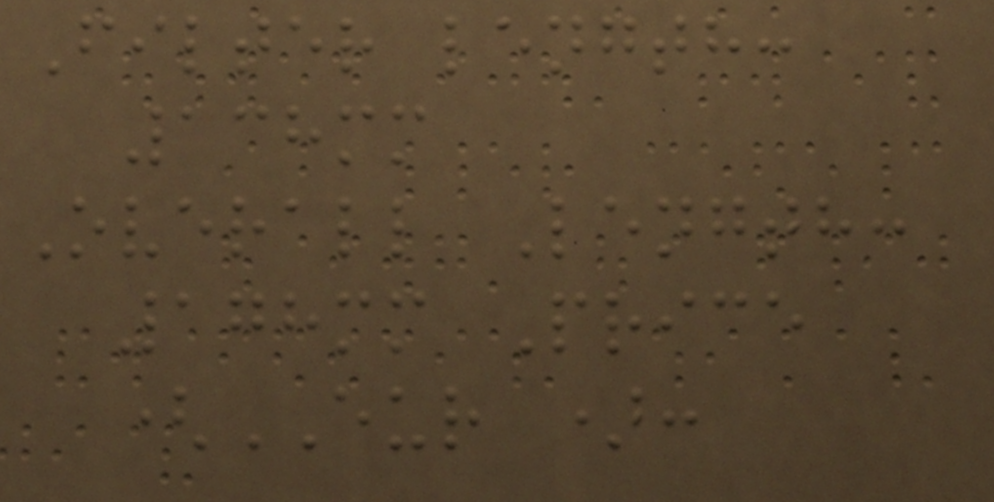Filter length:
138mm
Overall Length:
178mm Price
(EUR ):
